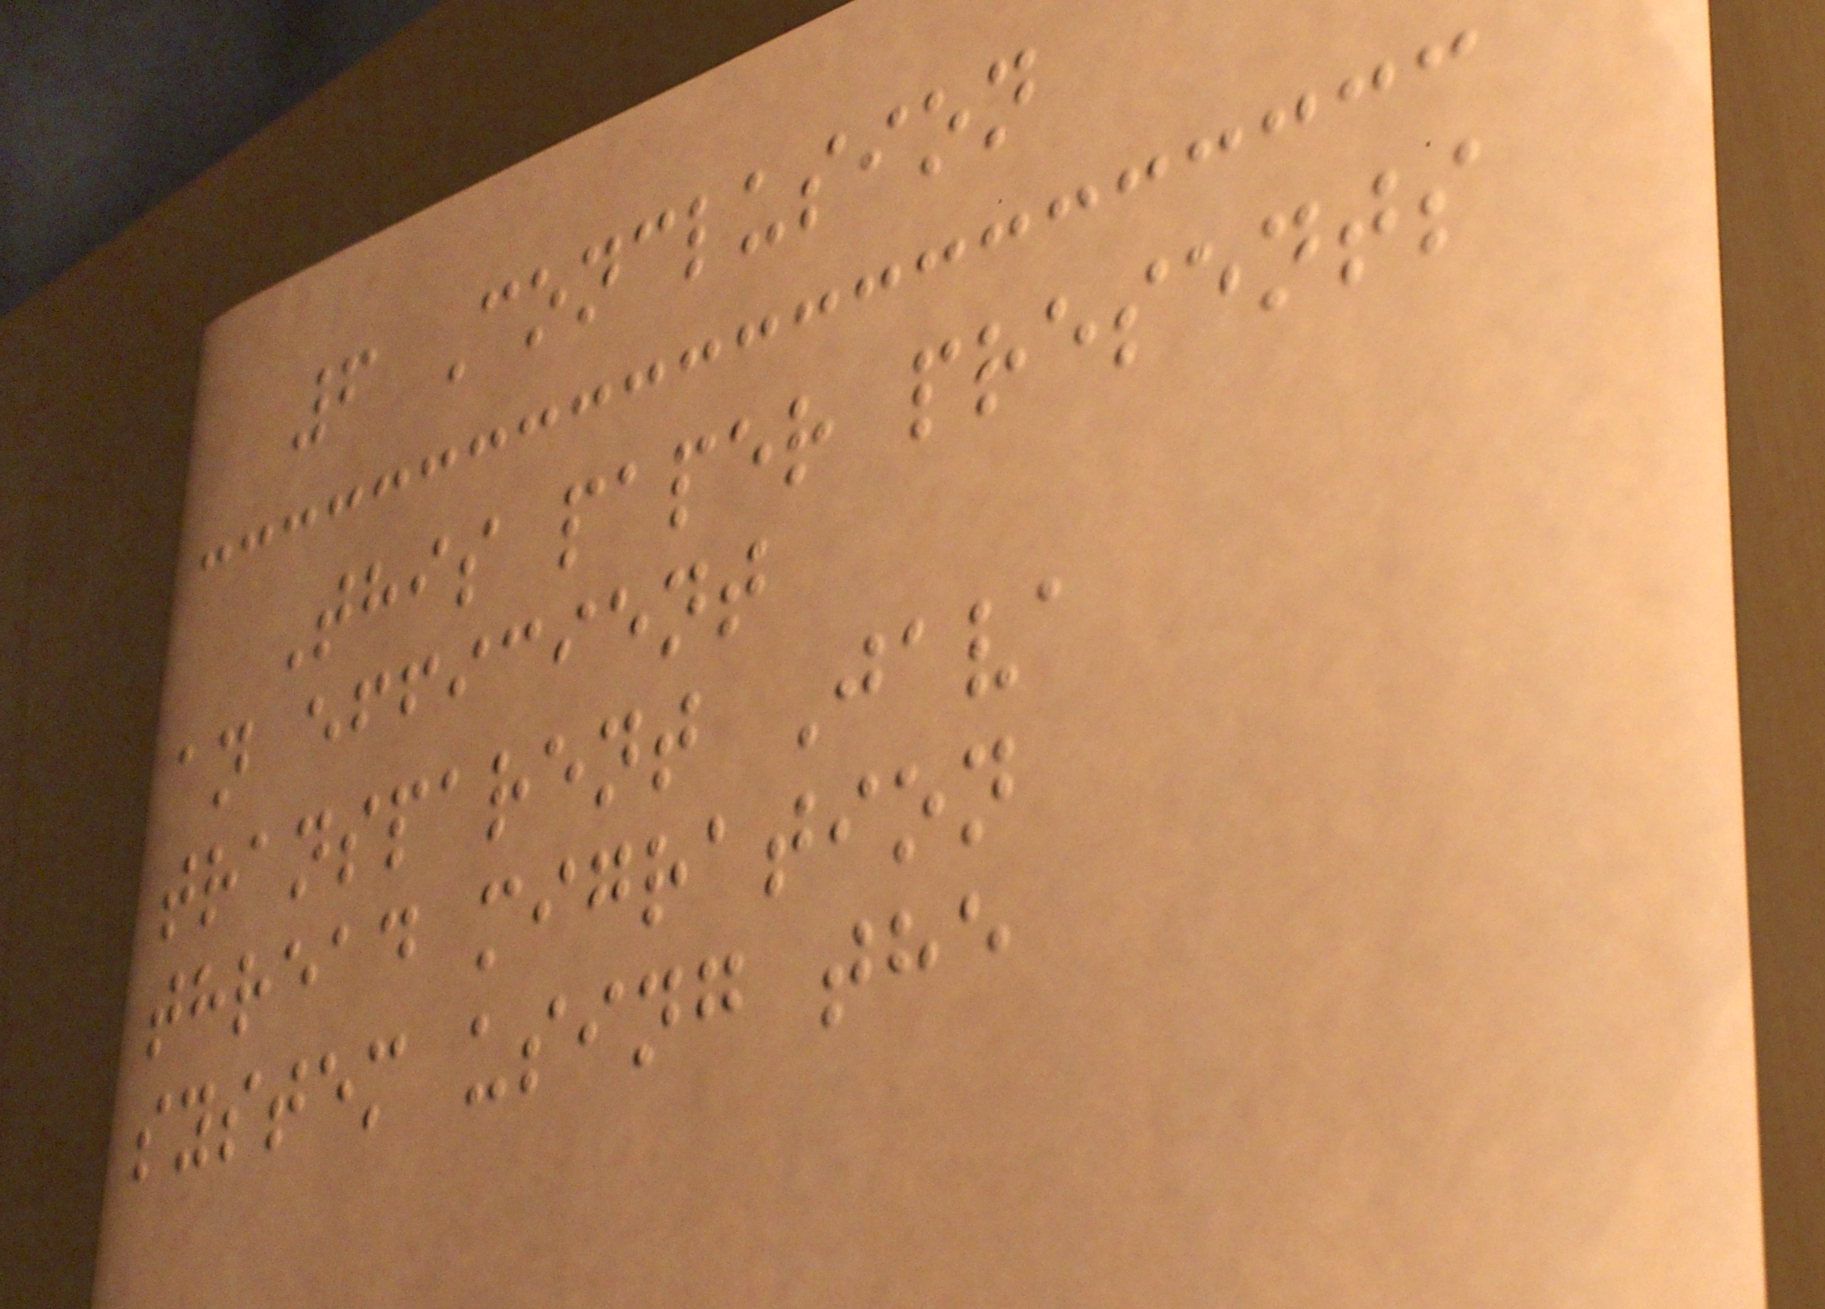6 Conclusion
This paper presents
an efficient
transparent Java
thread migration
system using the
